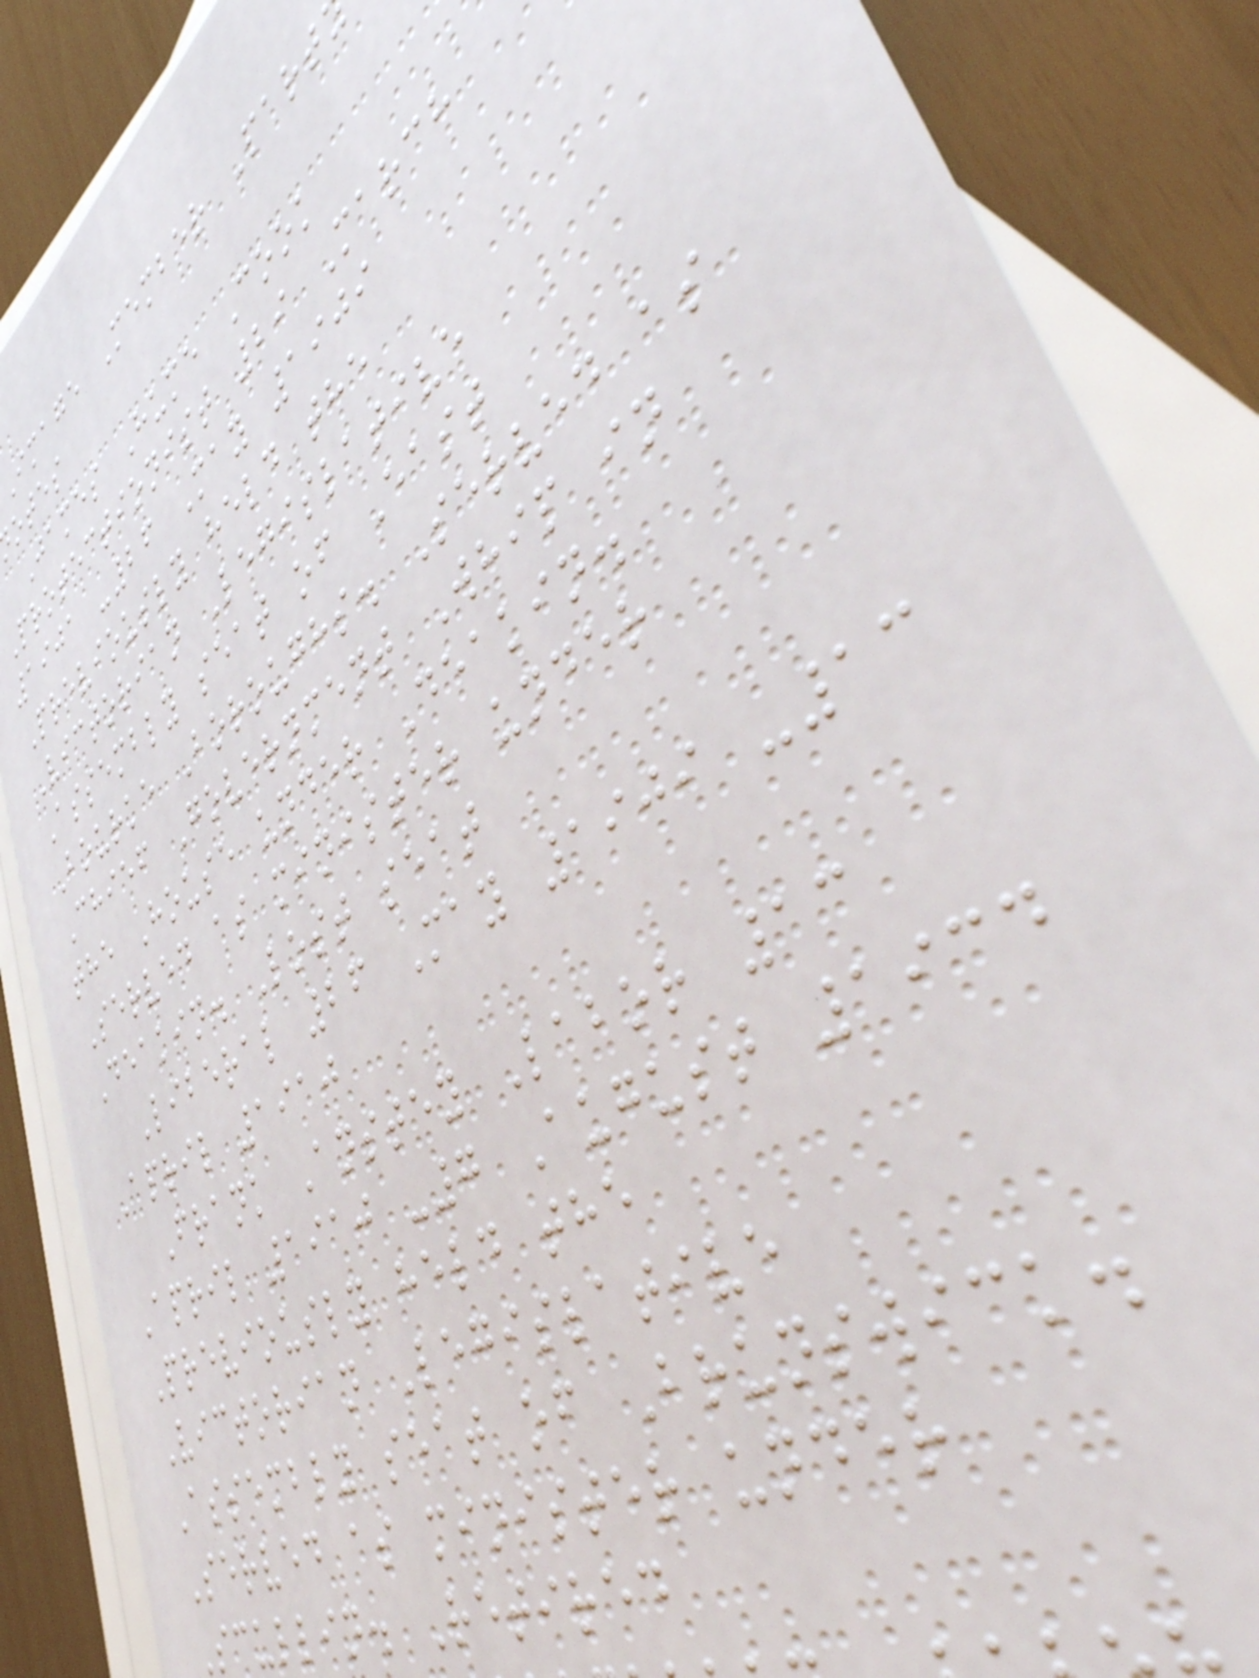Image Member Part
otes
James Hume Cook
Protectionist 29 March
1901 -26 May 1909
Previously held the
Victorian Legislative
Assembly seat of East
Bourke Boroughs. Served as
Chief Government Whip in
the House under Deakin.
Served as minister under
Deakin. Lost seat
Liberal 26 May 1909 -13
April 1910
Frank Anstey Labor 13
April 1910 -7 August 1934
Previously held the
Victorian Legislative
Assembly seat of Brunswick.
Served as minister under
Scullin. Retired
